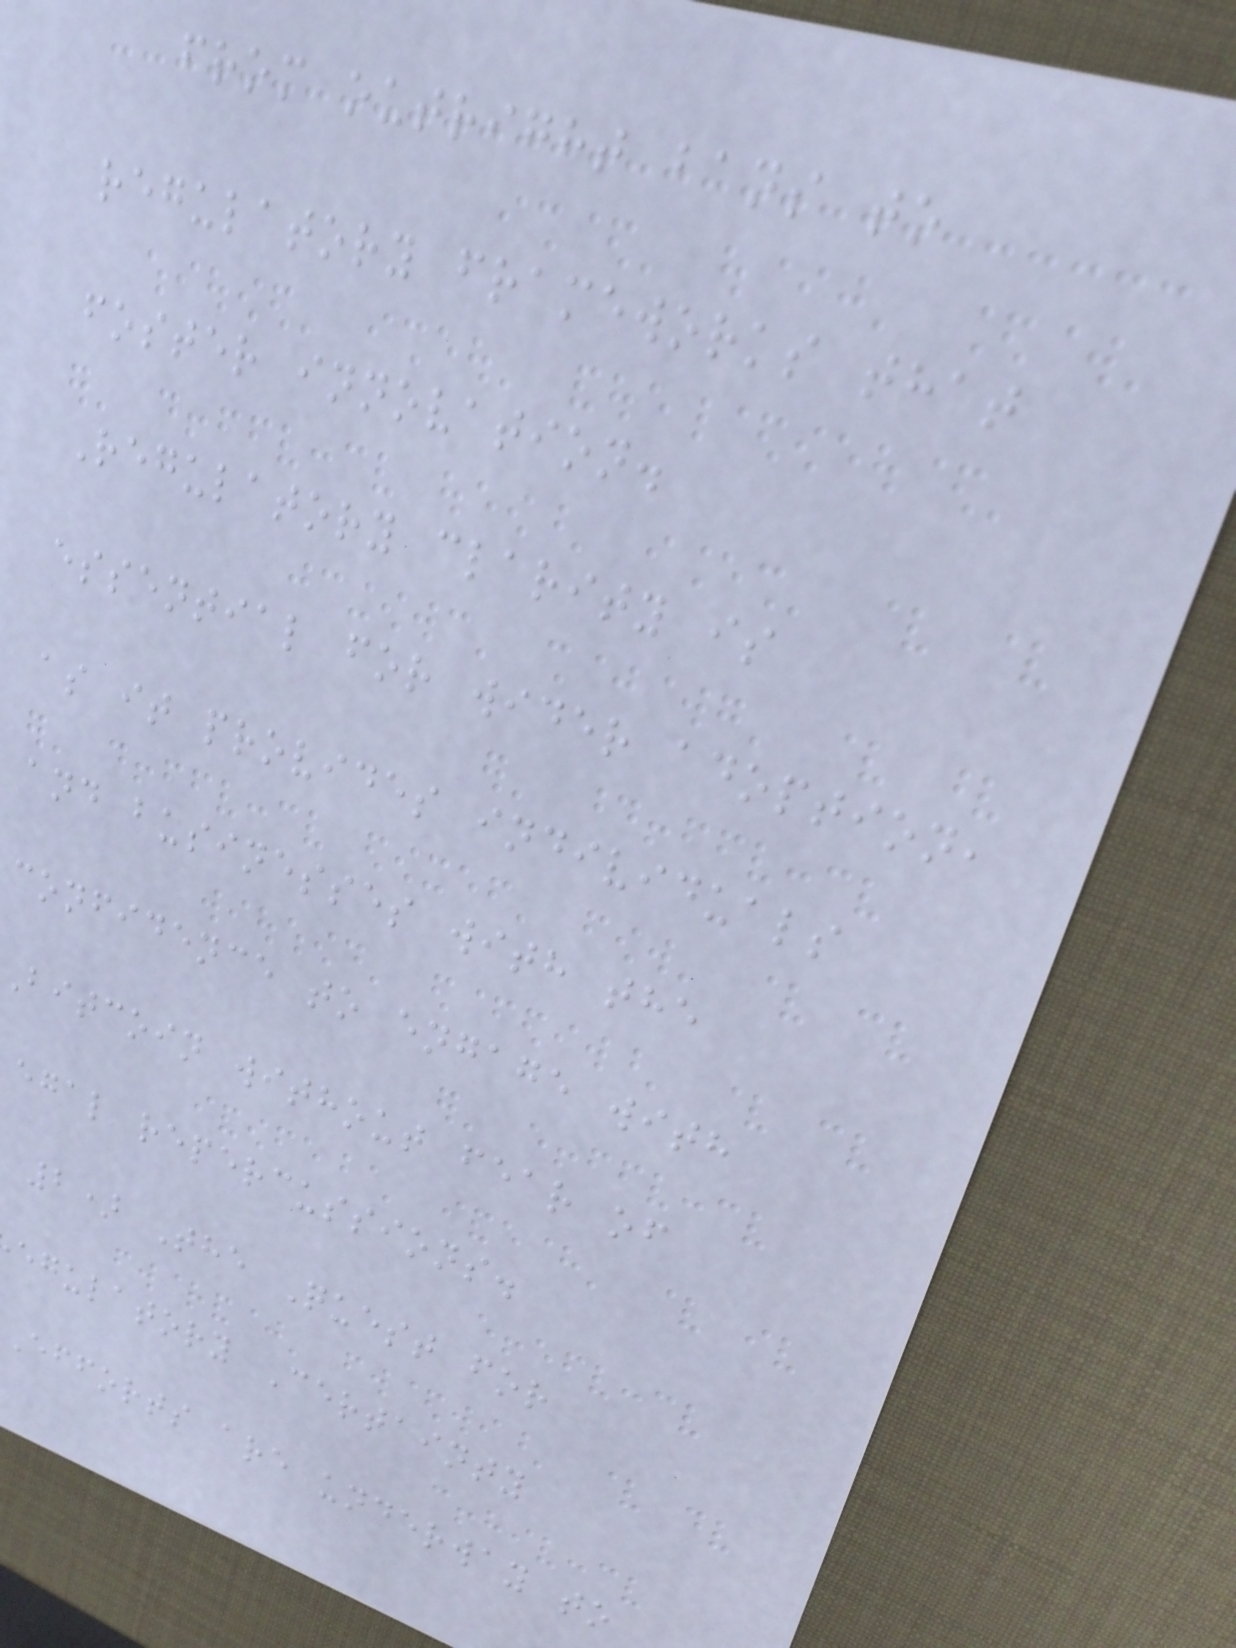from outright bans to
regulatory frameworks that
foster innovation.
Regulatory clarity is
essential for wider adoption,
as it provides individuals
and businesses with the
confidence to engage with
Bitcoin without fear of
egal repercussions.
2) The Quest for
egulatory Certainty
Efforts are underway to
